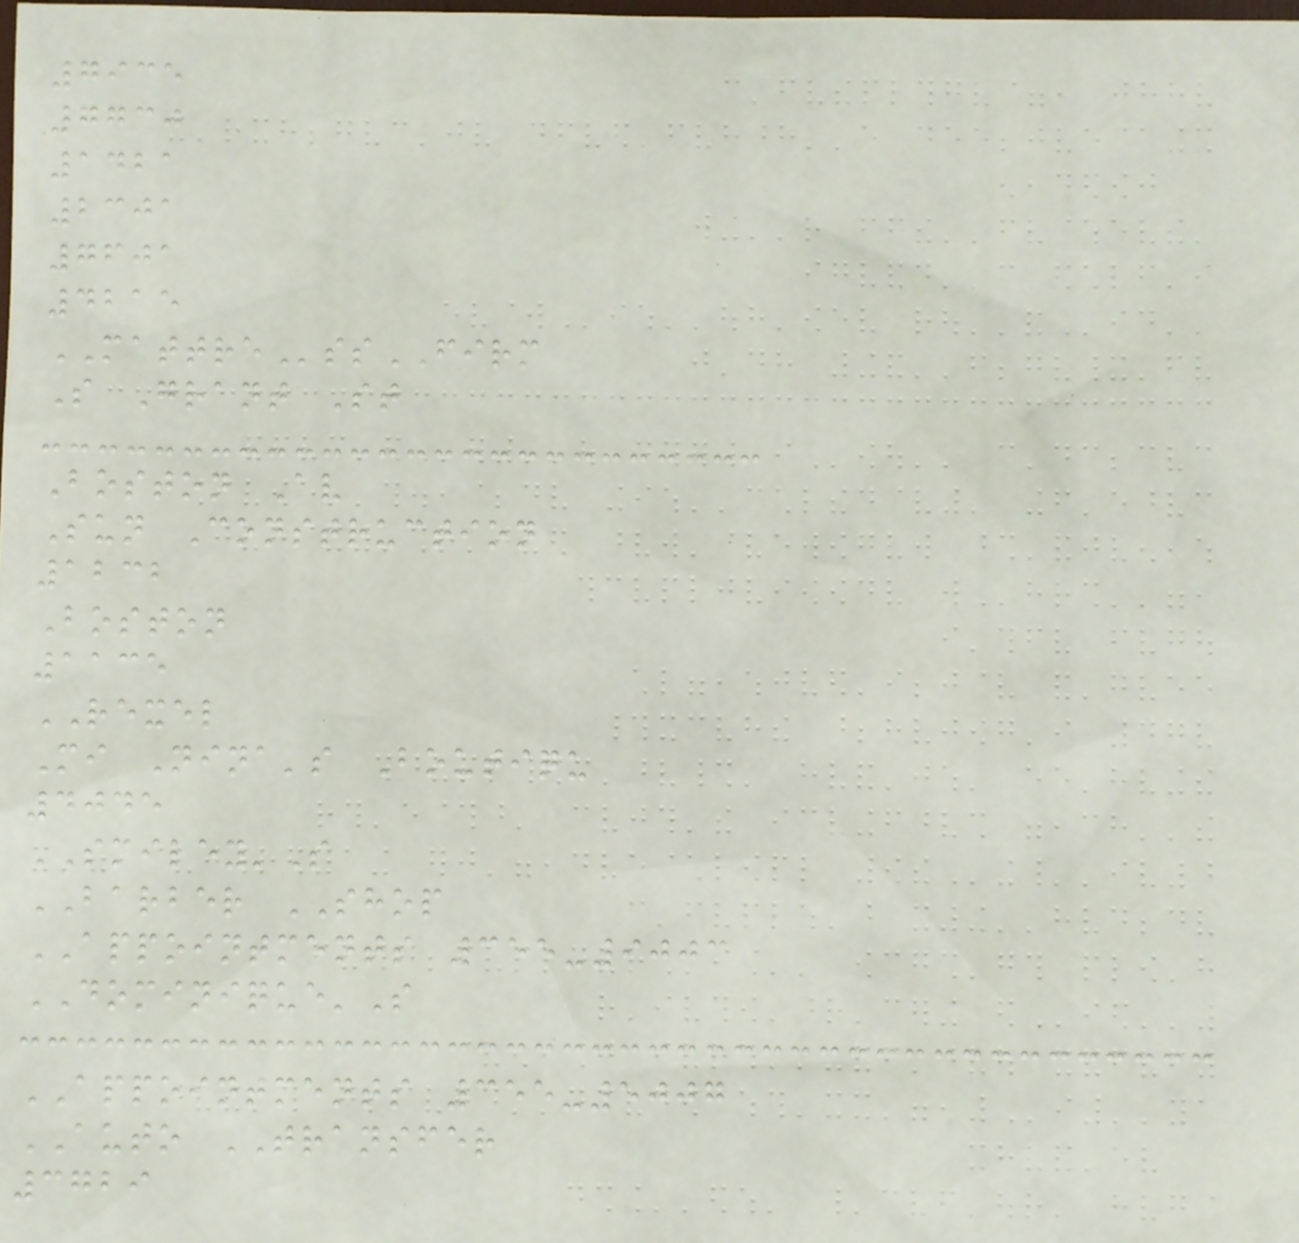7935
7730
1421
2301
7601
4215
MATTREssFIRM
S Grant St
Boston Av
Sun Construction
1232
Boston
1135
REXEL
Mi Nina's Boutiqu
4045
SMILEY'S
BARBER SHOP
APPOINTMENTS 355-9003
DOMINIQUE'S
APPOINTMENTS 355-5007
AUTO TRANSFER
3729
